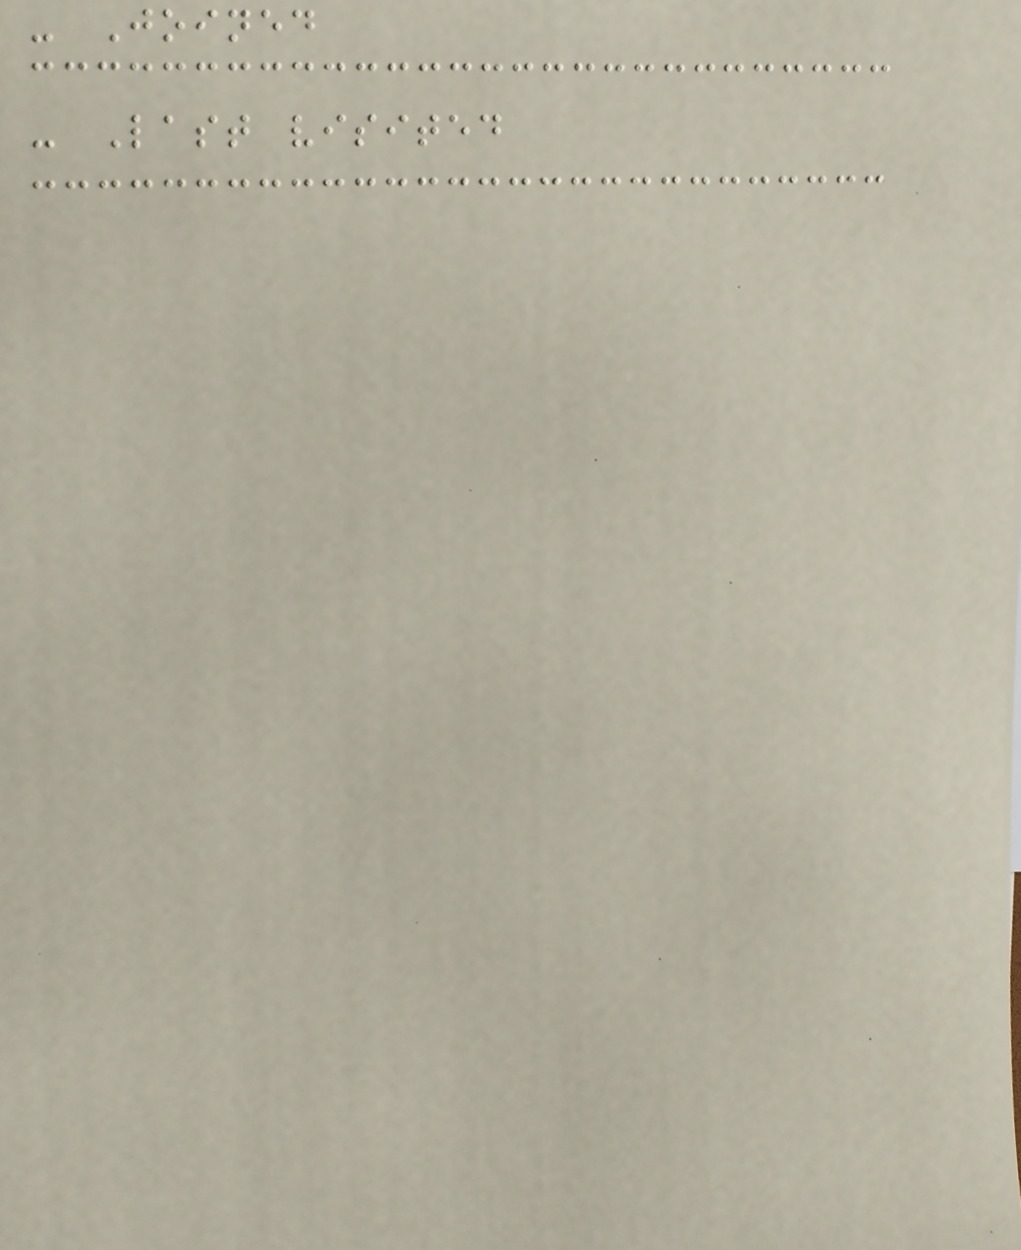- Joined
- Last visited
